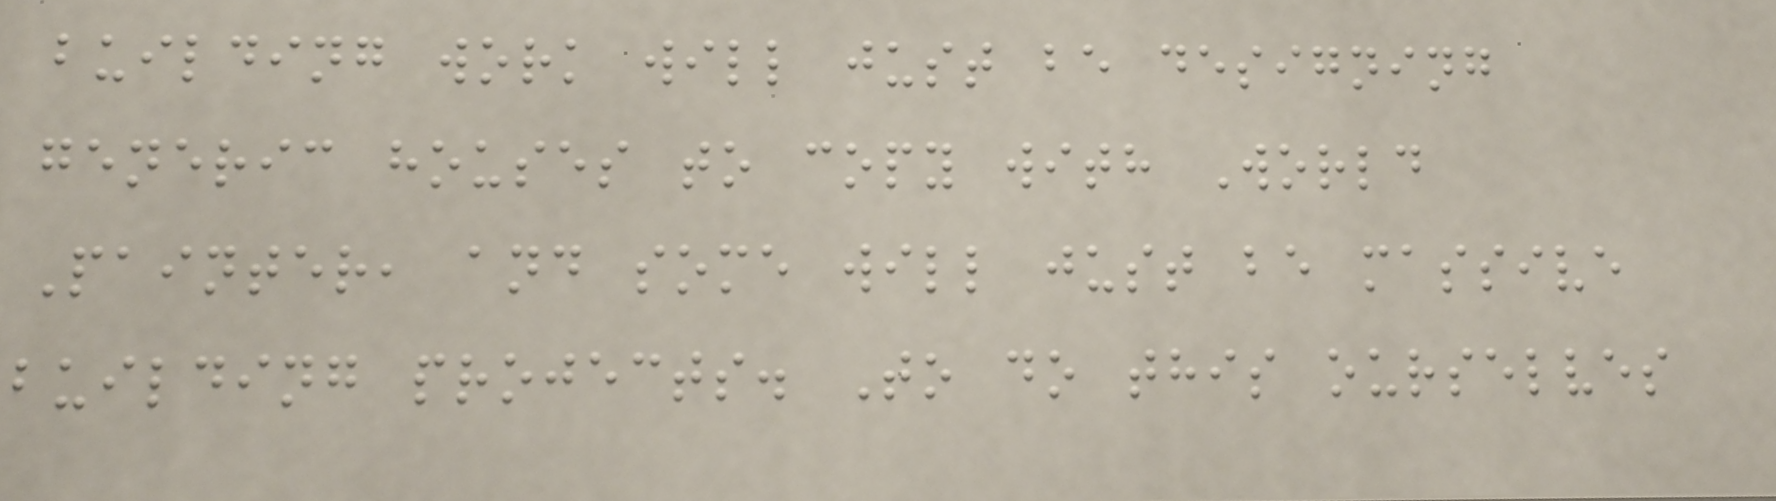building work will just be designing
generic houses to copy with World
Painter, and some will just be massive
building projects. To do this ourselves
